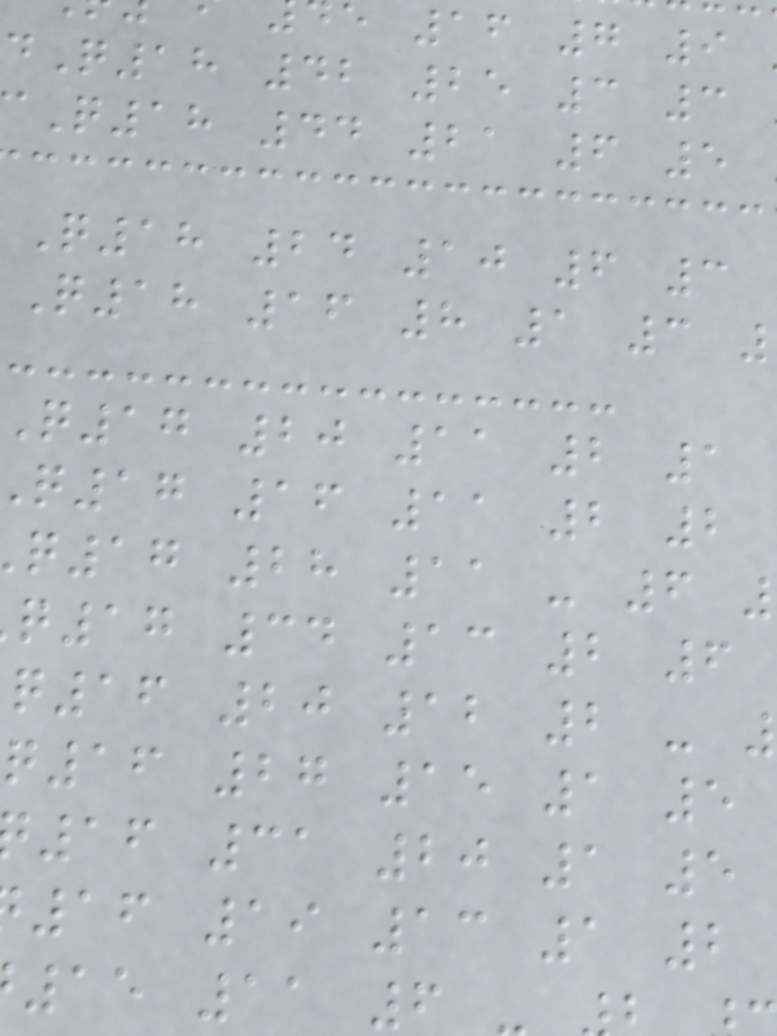e 16 7 9
Q18 42 25 3 3
Q18 44 21 6 5
Q18 24 10 6 3
Q18 16 8 1 3
Q17 20 11 2 1
q17 16 11 2 2
q17 28 11 - 6
q17 34 13 2 6
q16 20 12 2 -
q16 27 15 1 5
16 31 20 1 5
16 19 13 1 2
15 11 6
